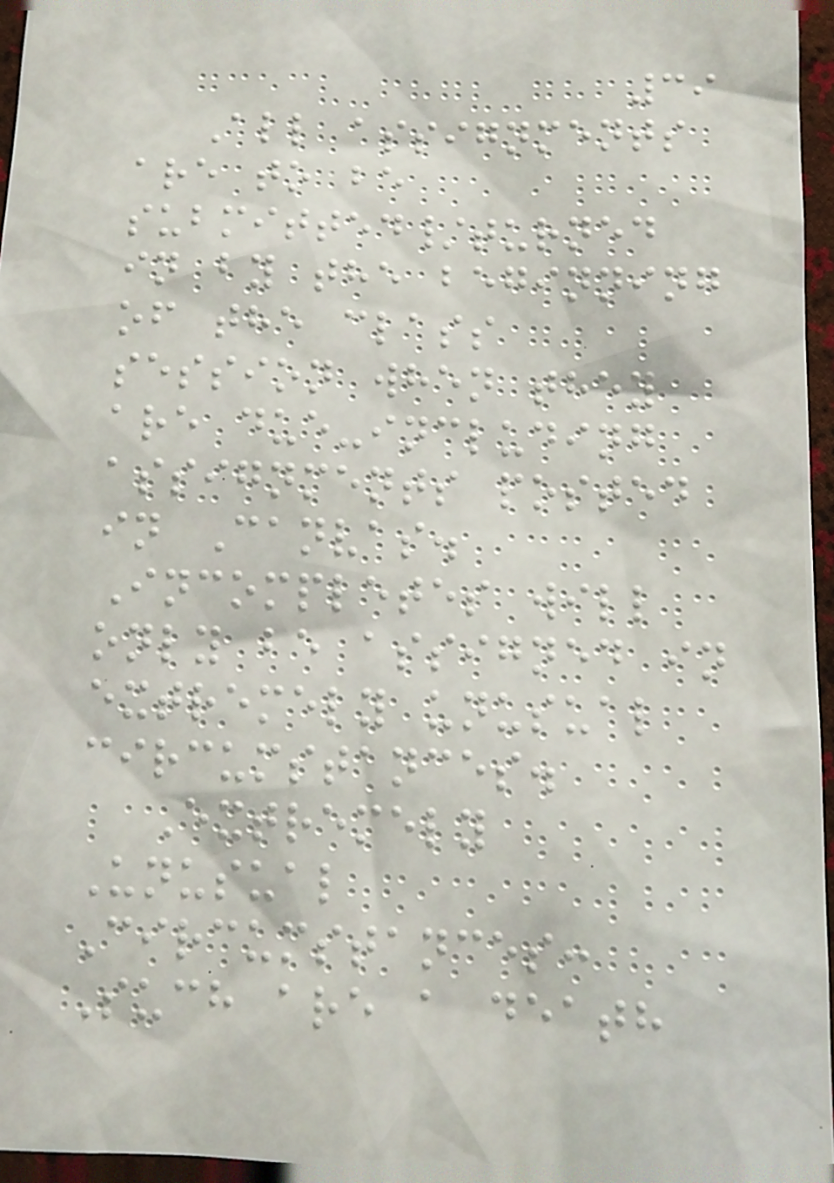39
All assignments
are to be
submitted/turned
in by the beginning
of the class
session when they
are due-including
assignments posted
in Canvas.
Incompletes will
only be assigned in
extremely unusual
circumstances.
Extremely
Unusual
Circumstances:
Such are a death
